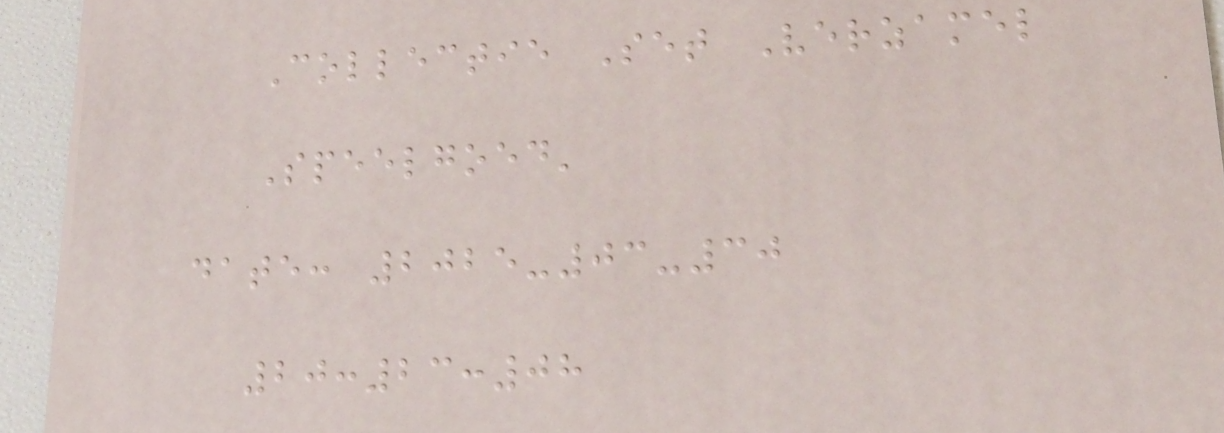Collectie Set Verzamel
Speelgoed'
date: 2025-03-30
20:23:08
